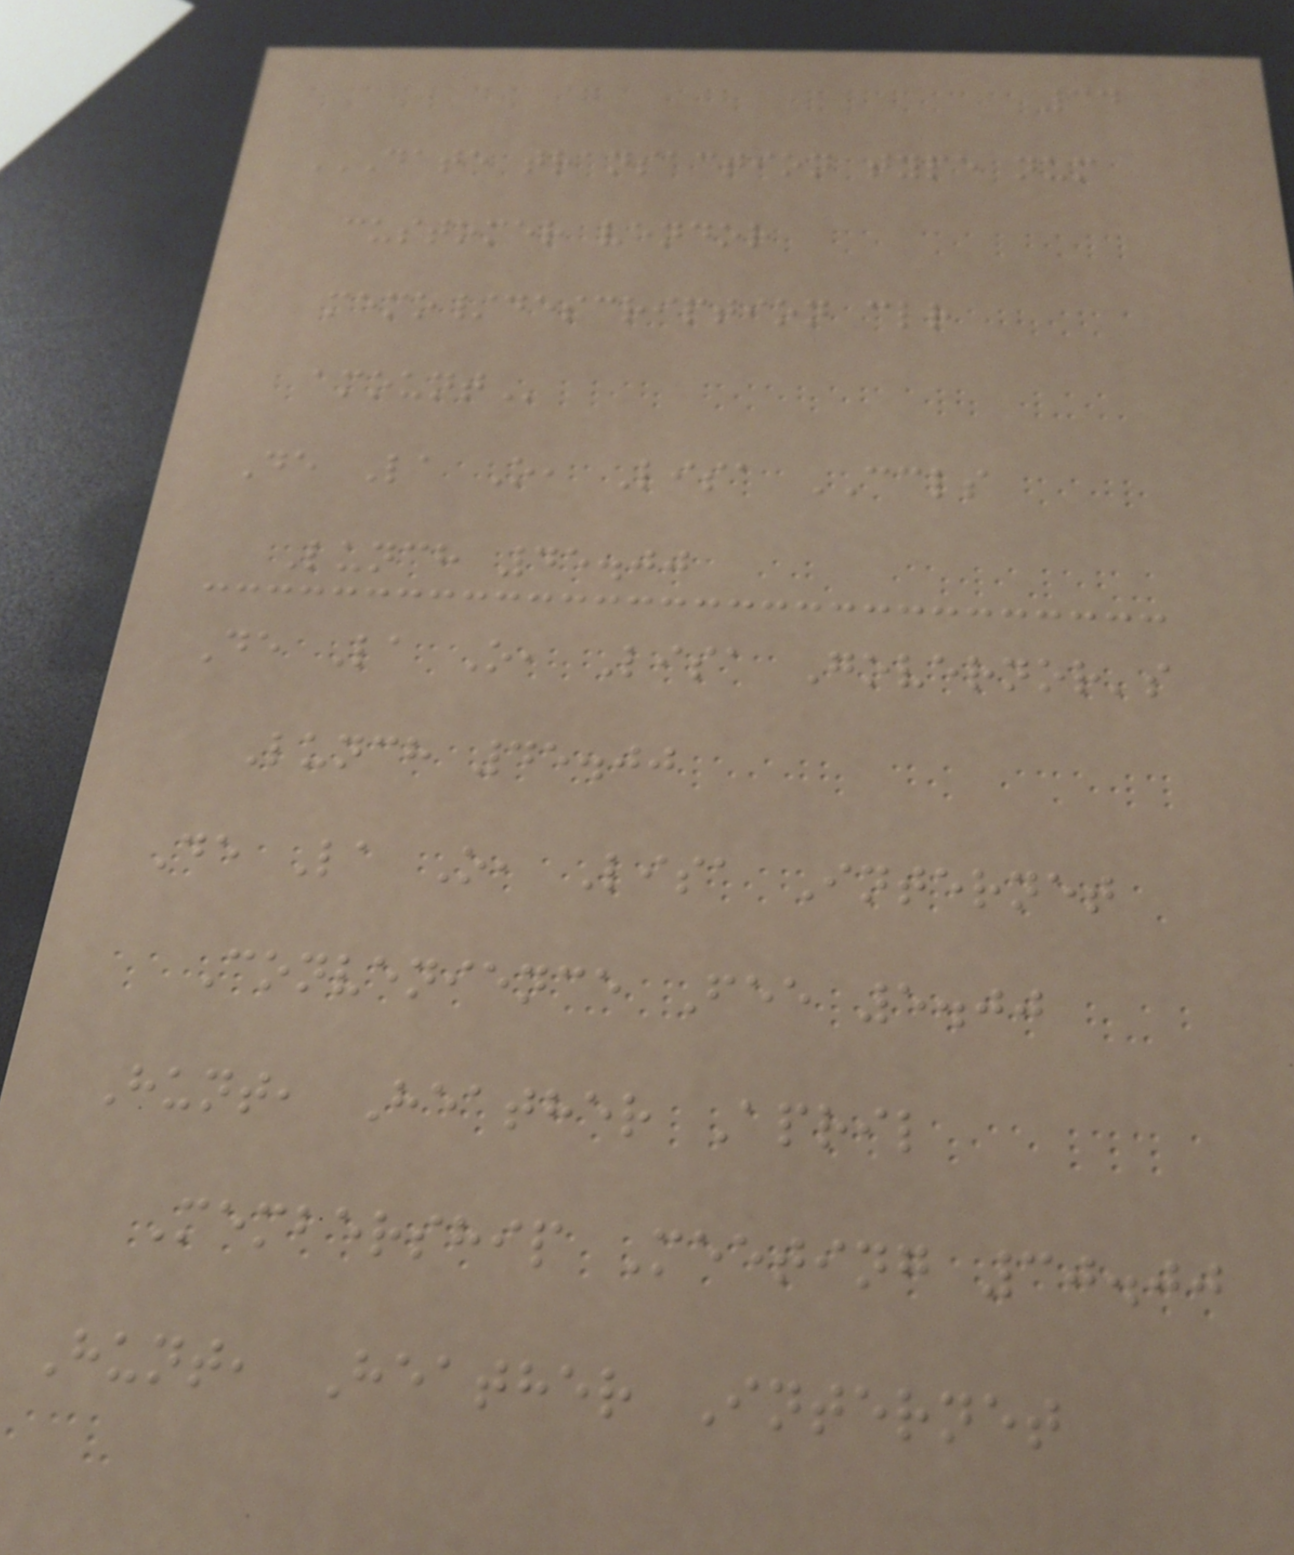34
DATE TRANSACTION TYPE NUM
CUSTOMER VENDOR
MEMO/DESCRIPTION CLR
AMOUNT
De La O, Lisa CCLS
Lunch 45.00
De La O, Lisa Governor's
Lunch 45.00
De La O, Lisa Internet
Convenience Fee 5.00
Hunt, Heather April
Membership Meeting 30.00
Hunt, Heather Internet
